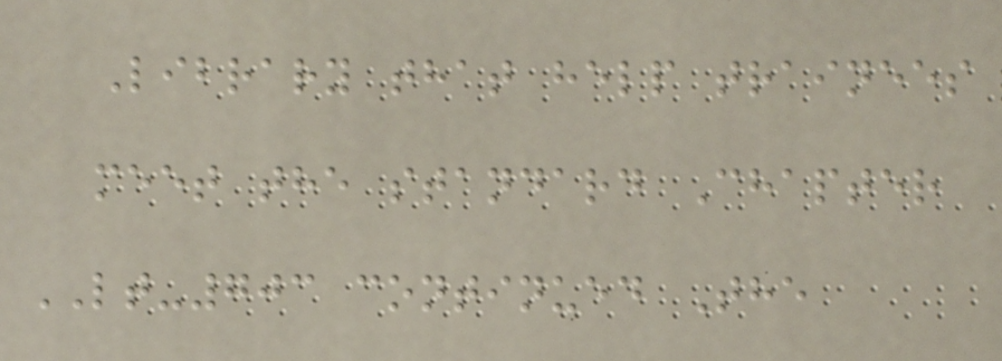Library that help trainees
meet the standard Chapter
LT-703 continued The
